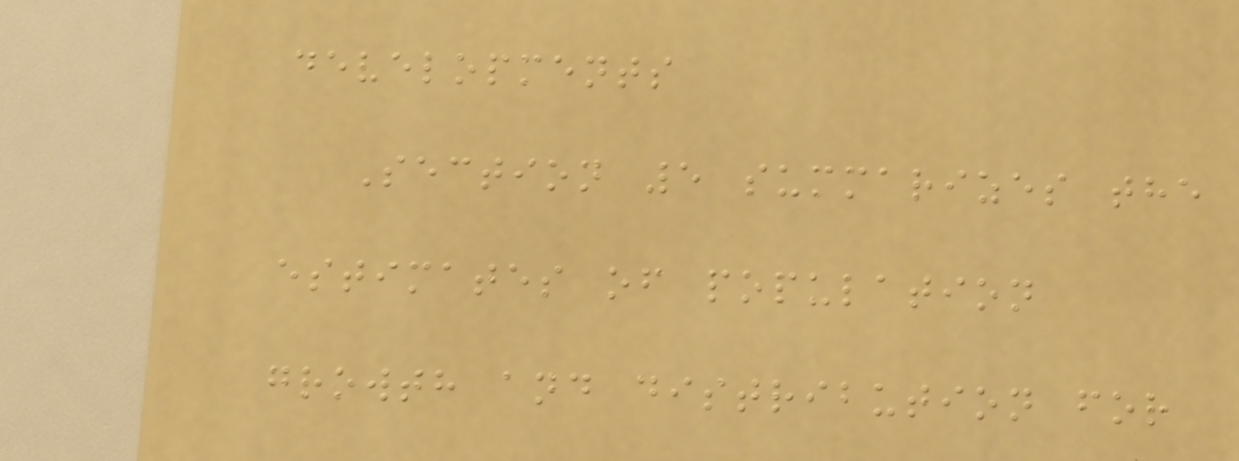developments
Section 5 summarizes the
estimates of population
growth and distribution for
